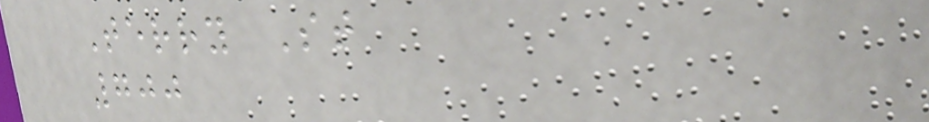Terry St
700
